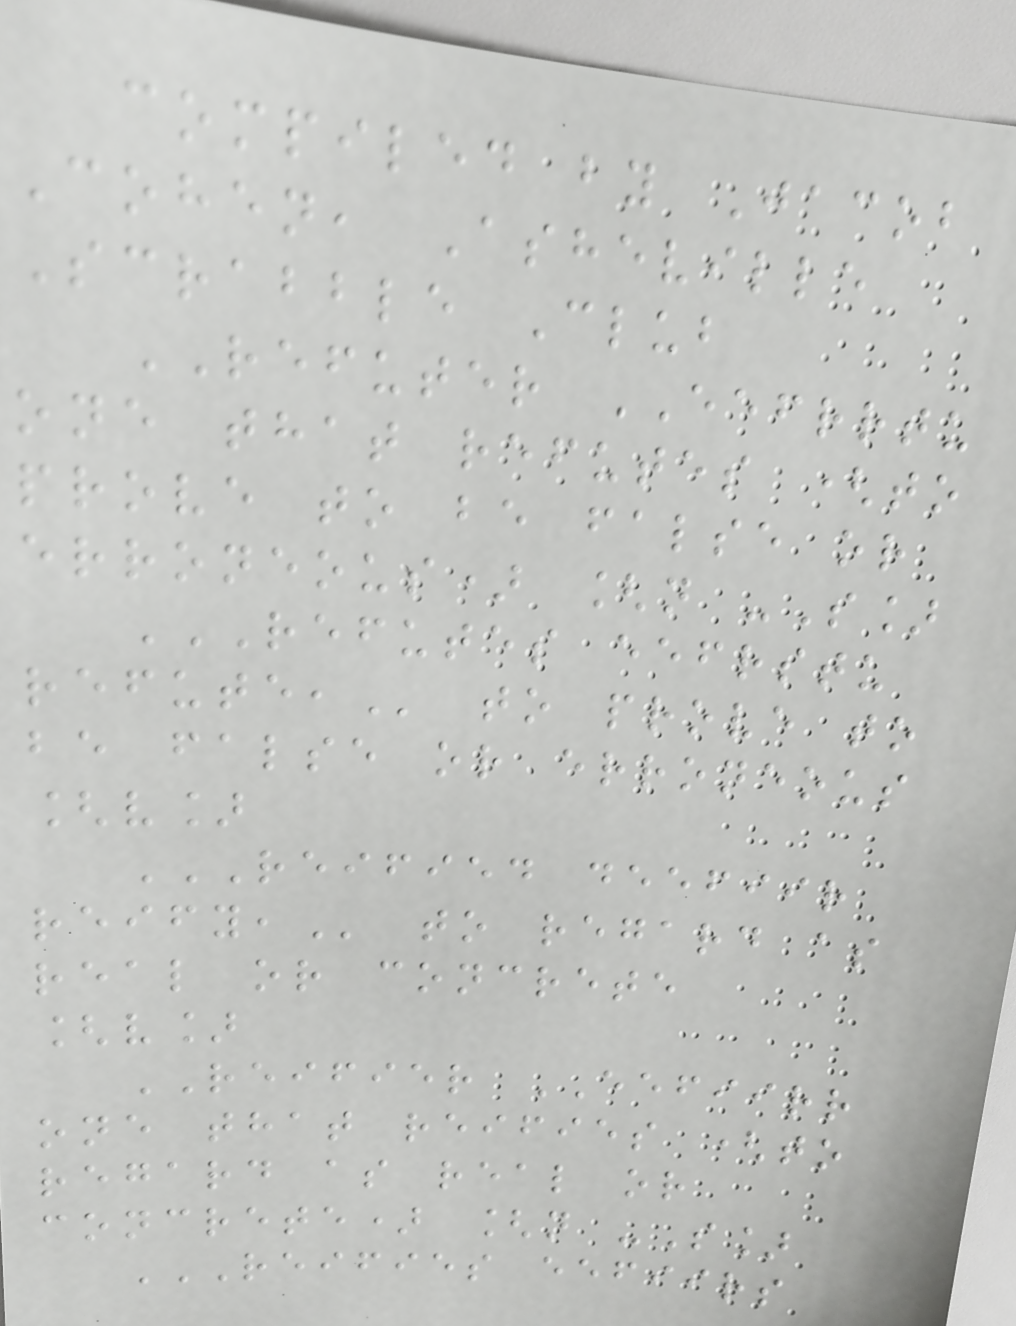compiled by Jacob
Cohen, Asheville
Scrabble Club
REFUTER EEFRRTU
one that refutes (to
prove to be false or
erroneous) [n -S]
REFUTES EEFRSTU
REFUTE, to prove to
be false or erroneous
[v]
REIFIED DEEFIIR
REIFY, to regard as
real or concrete
[v]
REIFIER EEFIIRR
one that reifies (to
regard as real or
concrete) [n -S]
REIFIES EEFIIRS
